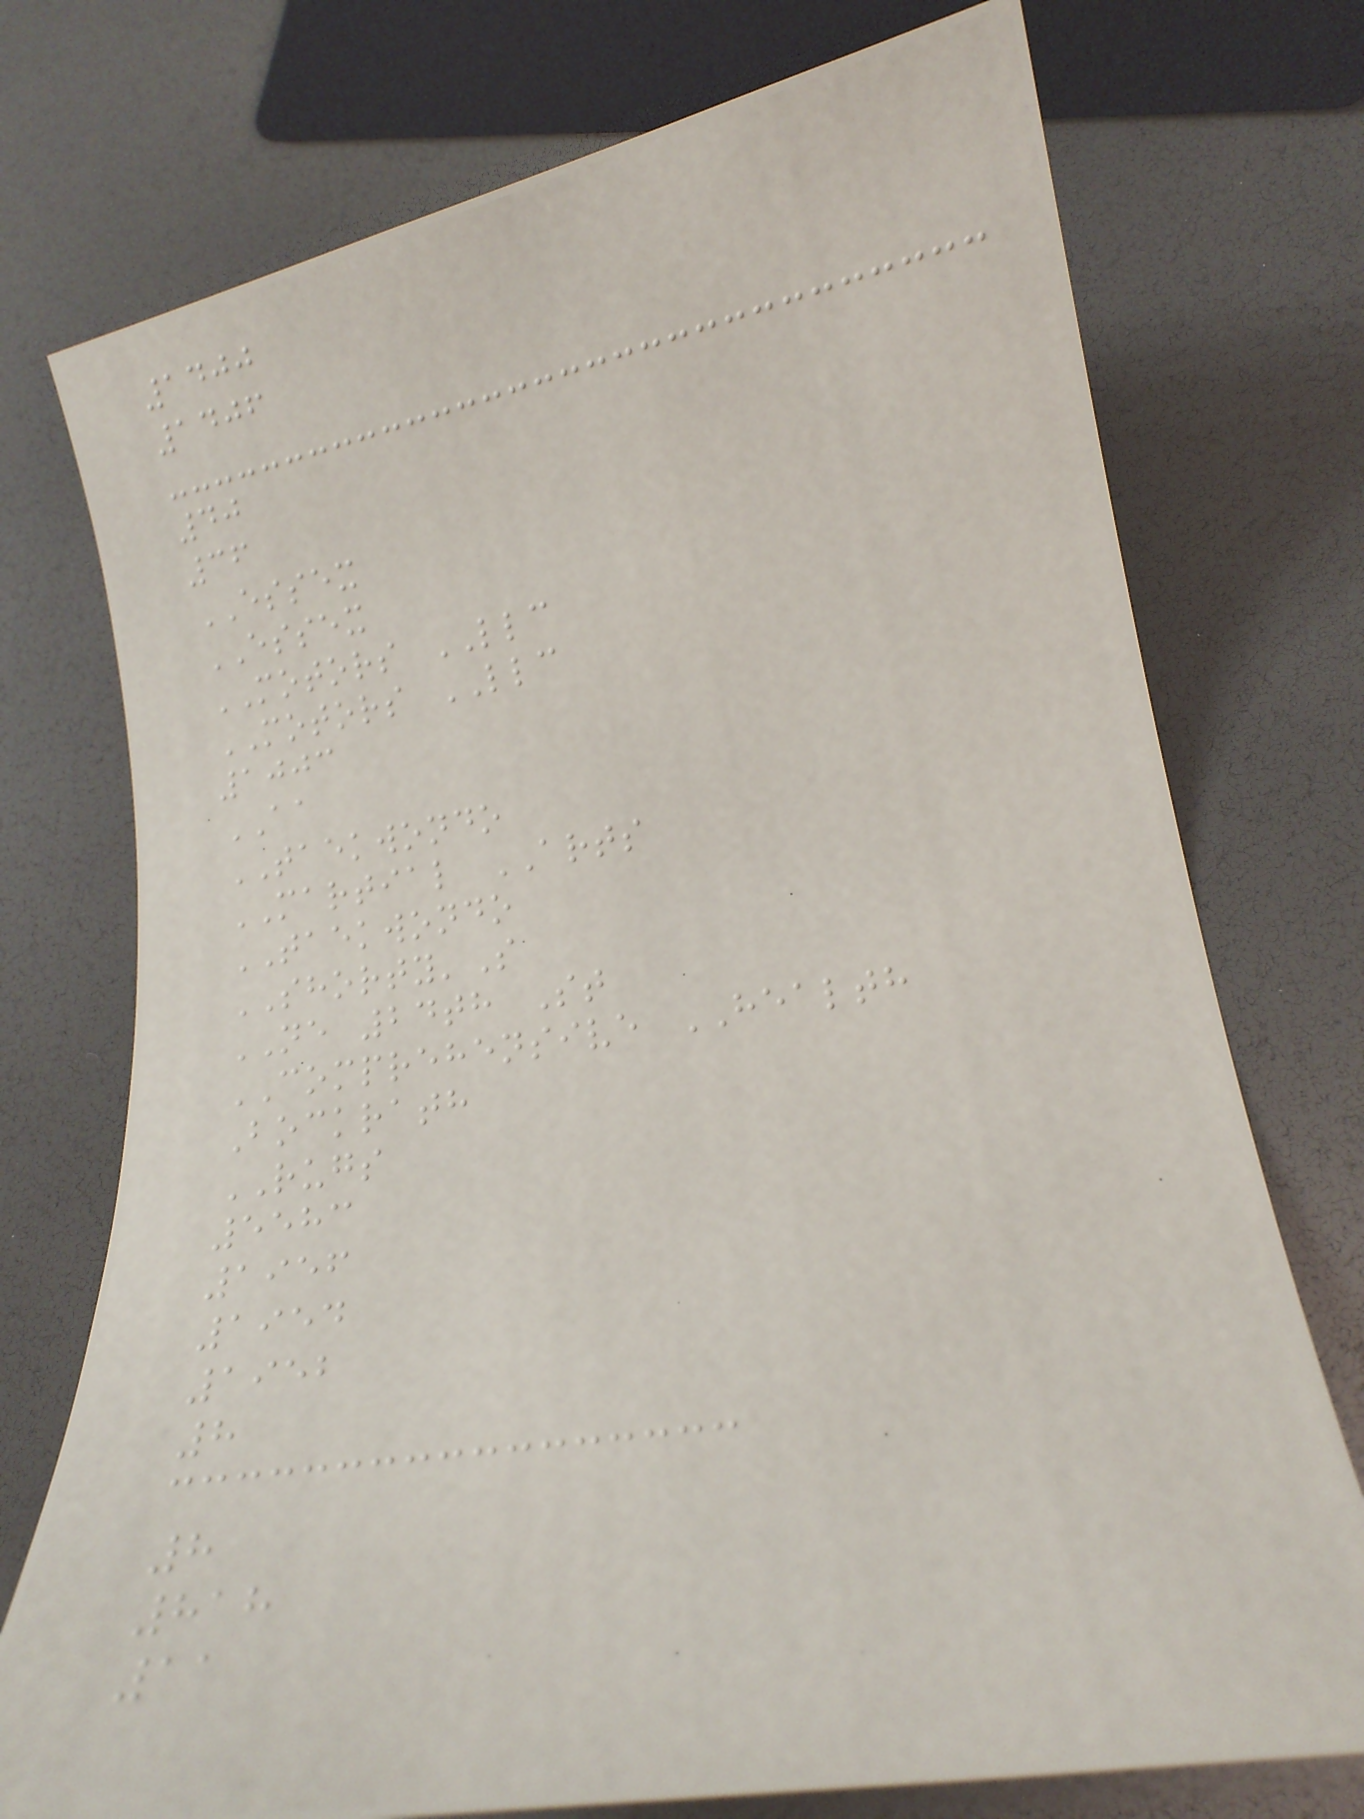1400
1406
40
36
ESSEX
ESSEX
MOTORS LLC
MOTORS LLC
1003
AA
TAEKWONDO
MARTIAL ARTS
TAEKWONDO
SHORTY'S
NE 24th St
COMPREHENSIVE HEALTH
Bockrath
RUGS
5583
1956
1954
1952
8
8
818
11
